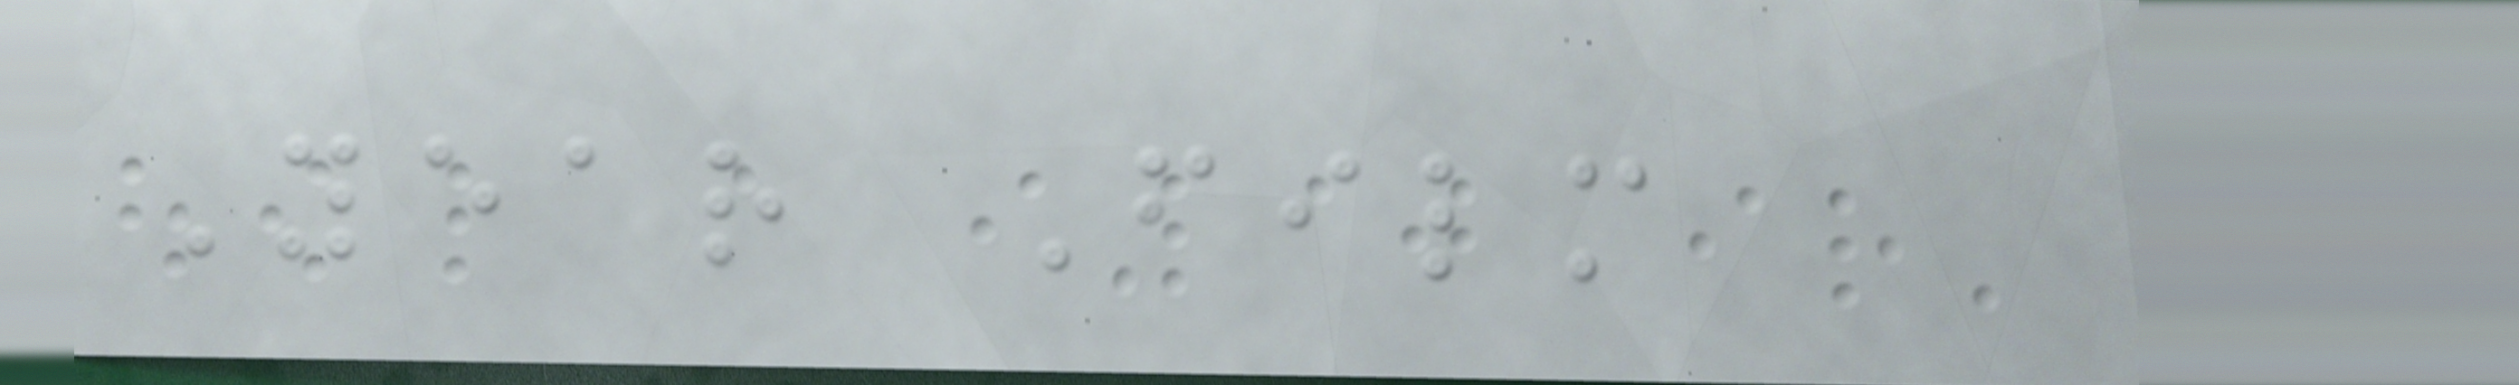Year Film
